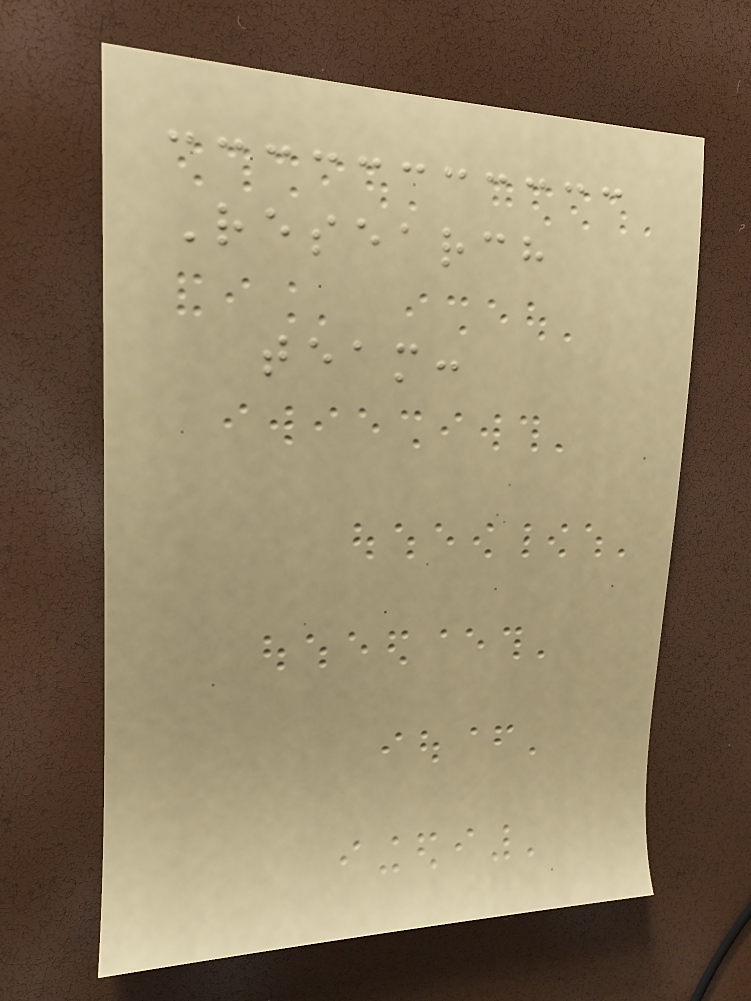Research
team:
